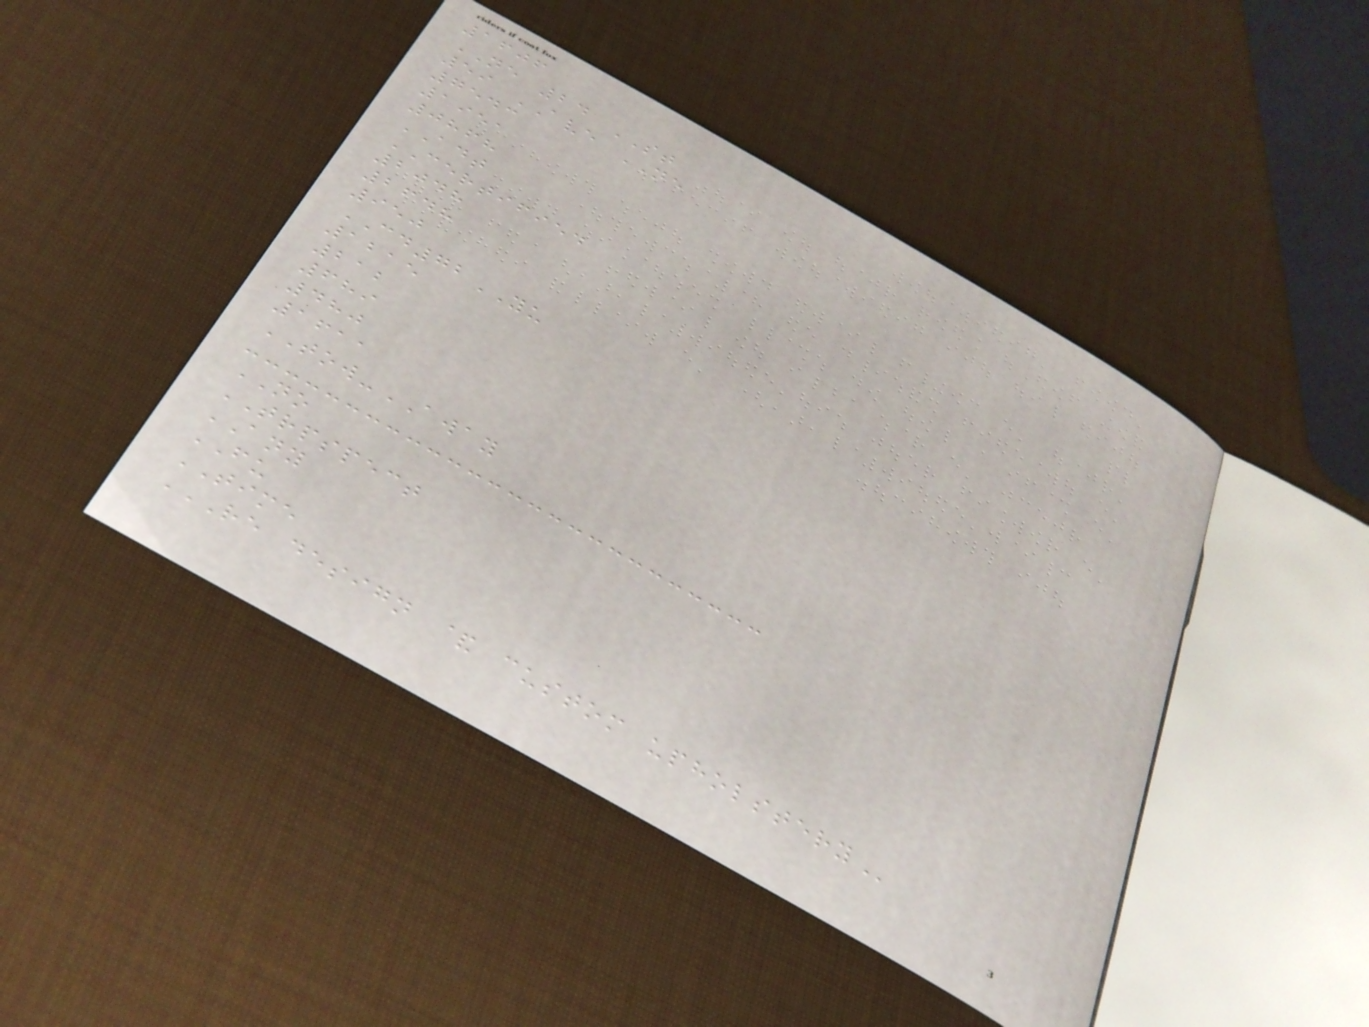1606
NE 24 ST
59 AVE NE
7543
1951
0868
ADT
CERTIFIED
2048
2648
950
CD72YU
1215
212
689
480
1611
TOW-AWAY
NO
TRPSPECT
ANY
FU
TIME
RE DESIGN & CUSTOM UPHOLSTERY
